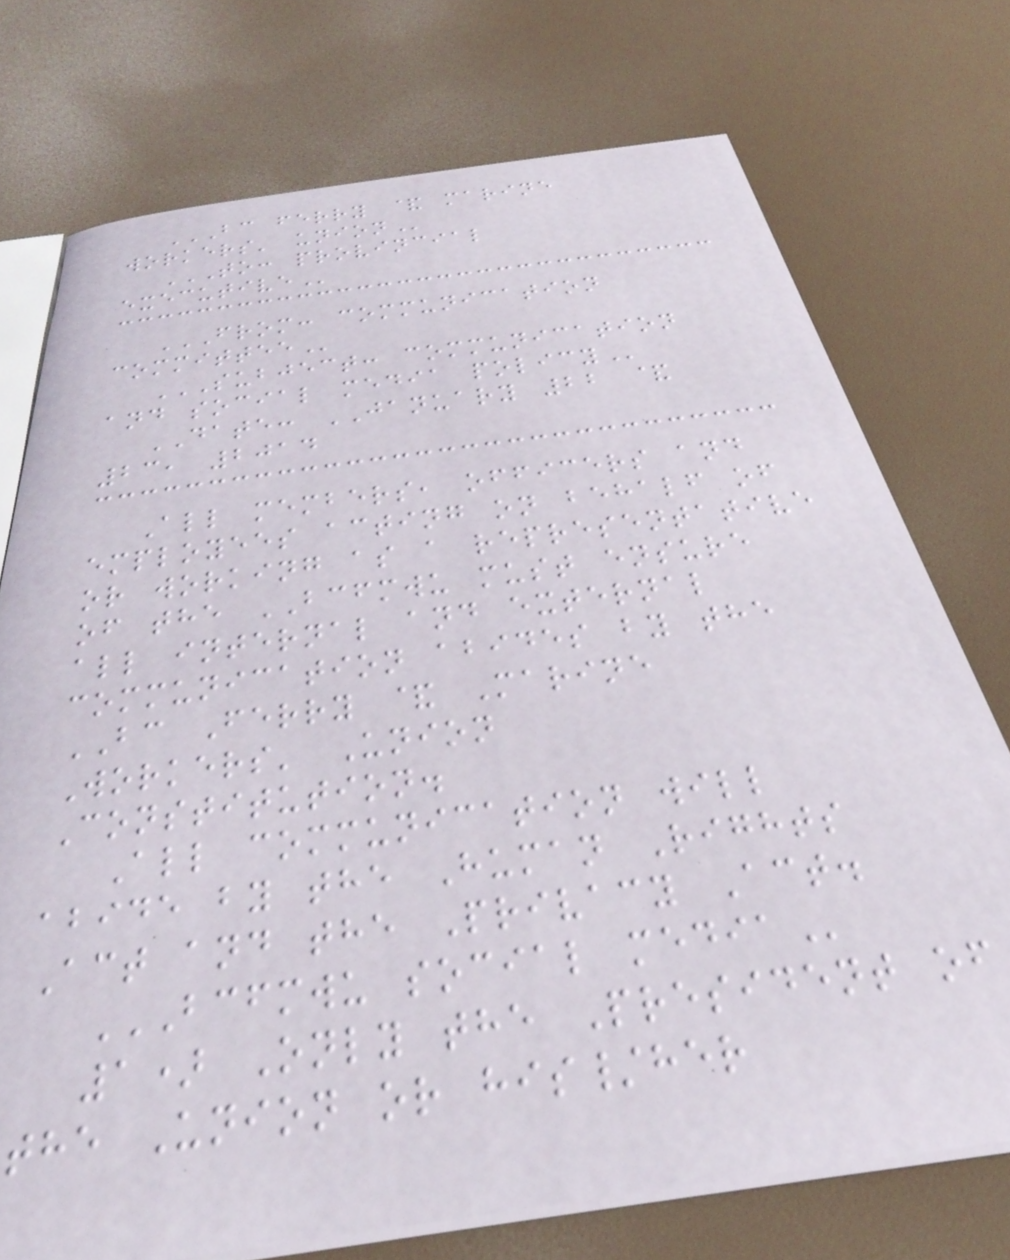BC FERRY & MARINE
WORKERS' UNION
TO: PROVINCIAL
EXECUTIVE
FROM: COMMUNICATION
COMMITTEE
SUBJECT: COMMUNICATION
AND SOCIAL MEDIA POLICY
DATE: JANUARY 22 &
23, 2014
All members, officers and
employees acting on behalf of
or working as a representative
of the BCFMWU must ensure
all internal and external
communication abides by the
BC Ferry & Marine
Workers' Union
Constitution.
All communication will
abide by the Human Rights
Act and the Privacy Act.
BCFMWU SOCIAL MEDIA
1) Only the President of
the Union or his/her
